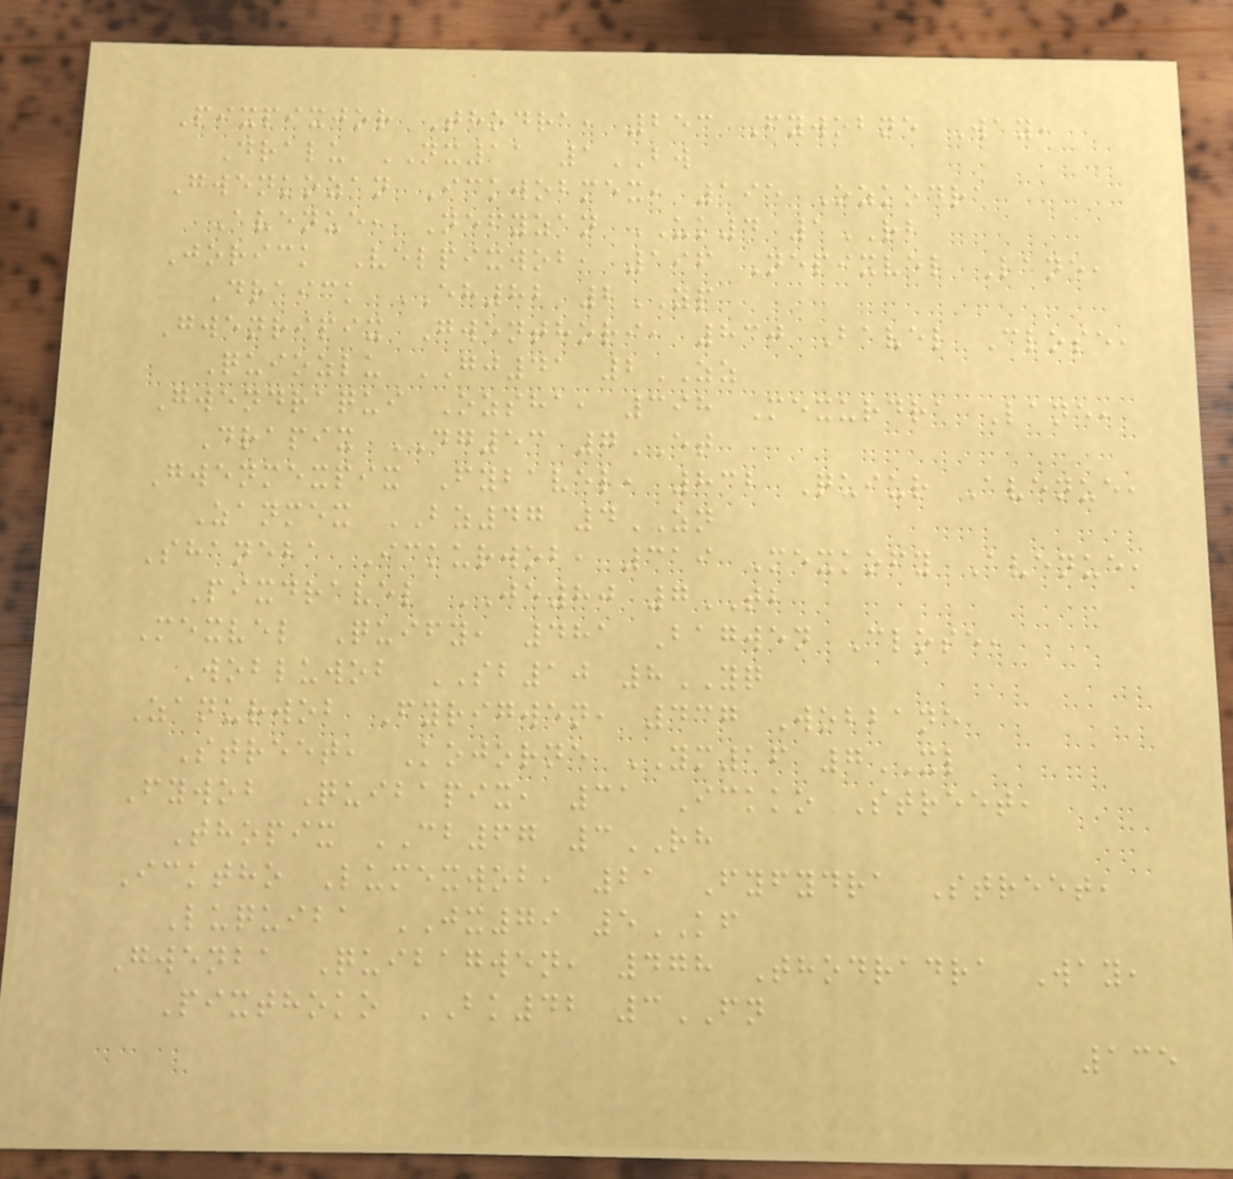Pixpixjor Thodra, 253 Fywobne Way,
Dralu NX11 1BW
Gwenkozan Ickwobmex, 195 Ozkodra
Avenue, Nefyzan UK4 1RB
Jorick Velpixwob, 196 Nepixvel Lane,
Draick EH82 2YP
Gwenripix Gwenthori, 830 Bavel Close,
Quiozlu GJ41 2ZZ
Gwendraqui Ozsha, 398 Mexurdra Lane,
Drapix DG53 7ET
Gwenmexpix Fybavel, 832 Quiur Avenue,
Zanmex BZ47 4ZN
Shaneba Ickurwob, 319 Mexkofy Avenue,
Pixdravel JE80 7TB
Mexvel Quify, 481 Bagwen Close,
Wobluwob SB10 8YQ
Zanurwob Fyrigwen, 437 Wobbane
Street, Kojorne YM16 7XL
Fywob Quibapix, 31 Ickko Street,
Thopix CB67 3RH
Icktho Lumexwob, 21 Fyfydra Street,
Luquiba JX79 5KF
Gwenba Quibagwen, 478 Thodradra Way,
Pixthoko BK42 3FN
135
